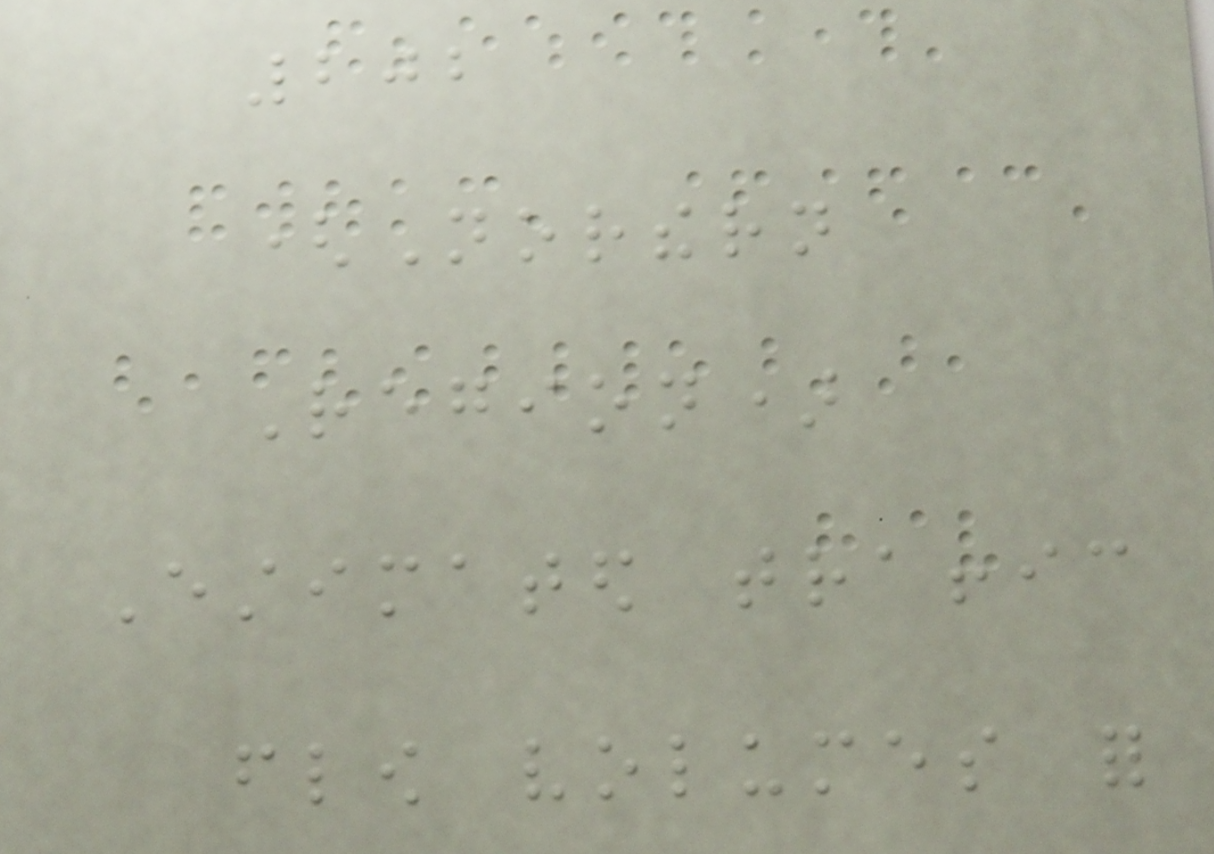202
(Northern
Region)
Estimated traffic
flow volumes for
